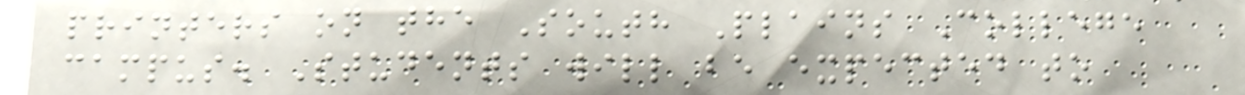printers on the South Plains College
campus. Students will be expected to
